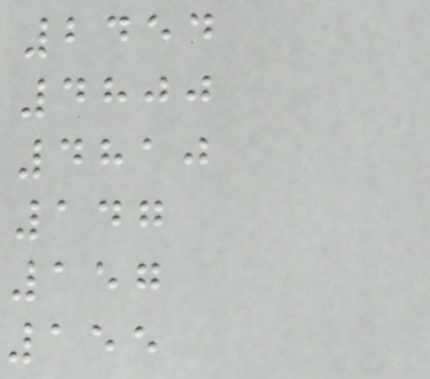2454
4800
4810
147
157
155
